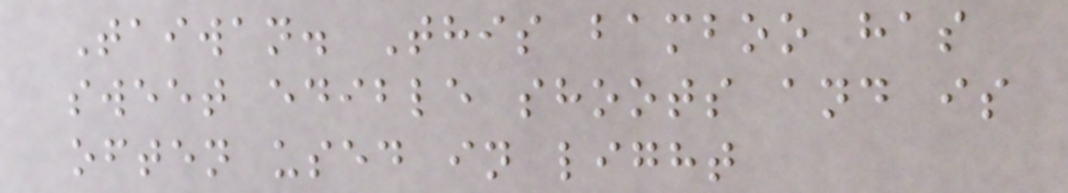Taiwan. This bamboo has
sweet edible shoots and is
often used in light
